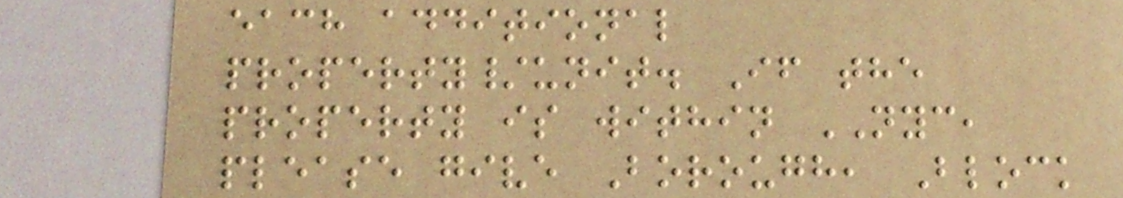each additional
property/unit. If the
property is within NYC,
please give Borough, Block
